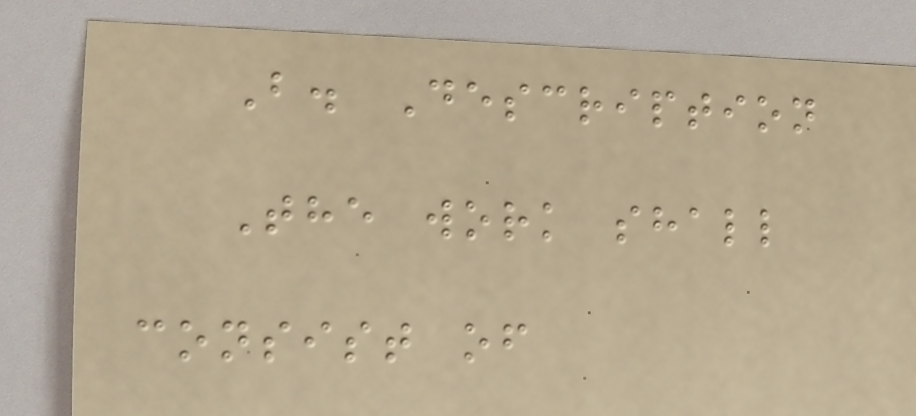B. Description
The work shall
consist of
